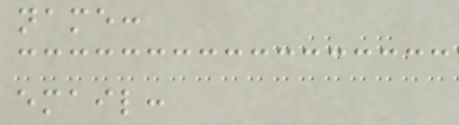name:
email:
